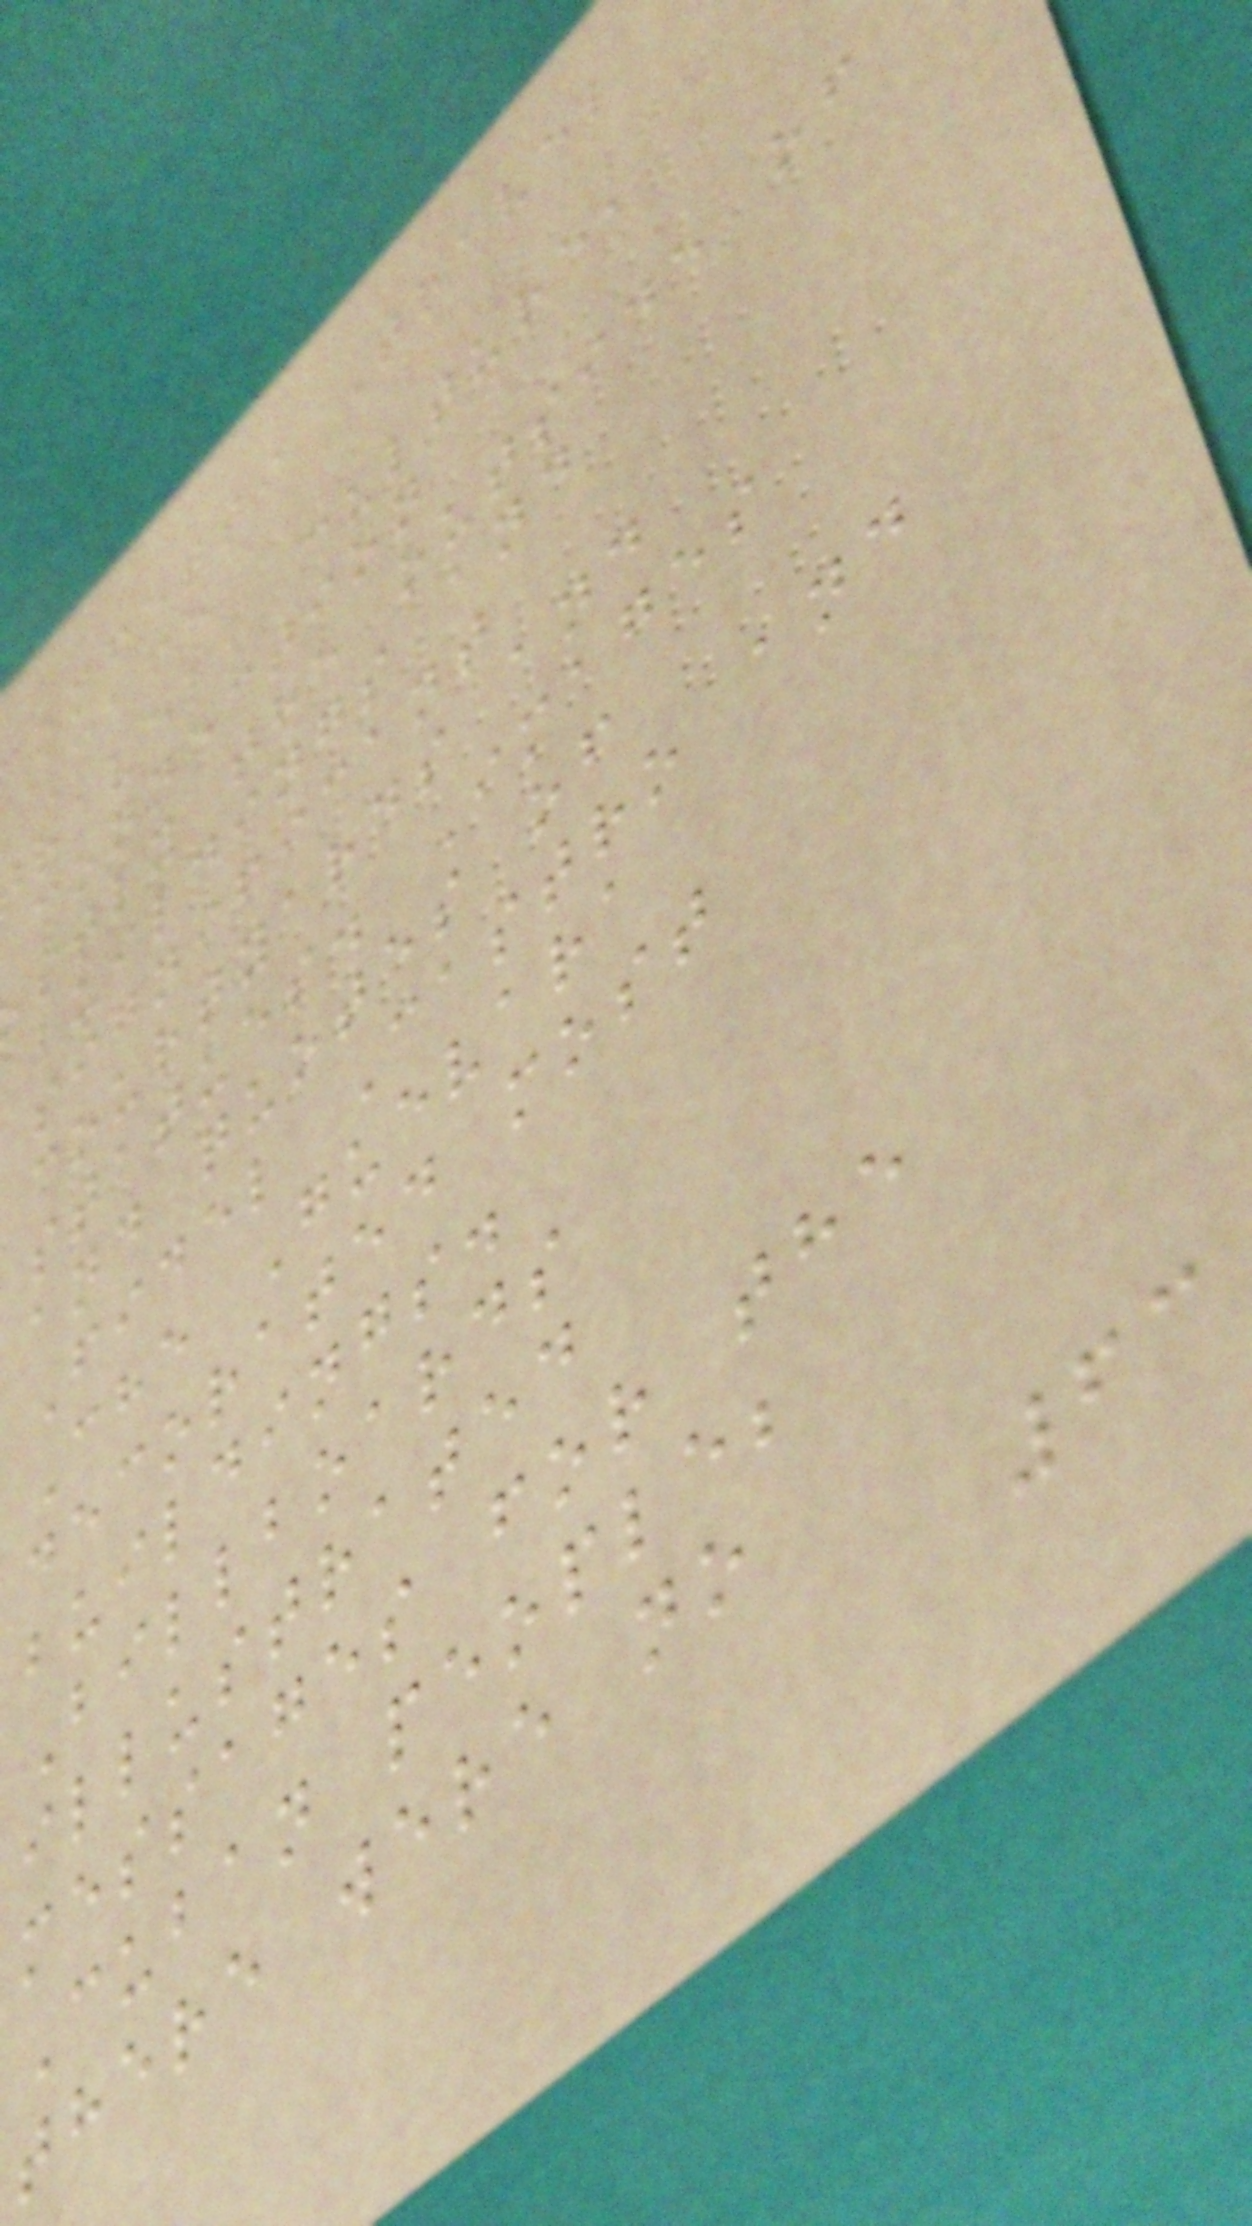onfetti Travel
Cafe
ravel, culture,
connection
stly the outside of
buildings and
significant
courtyards and
statues. Images
and quotes of
Fidel Castro and
Che Guevara
decorated most
buildings.
Billboards
illustrated
messages for the
Cuban people;
there were no
63
